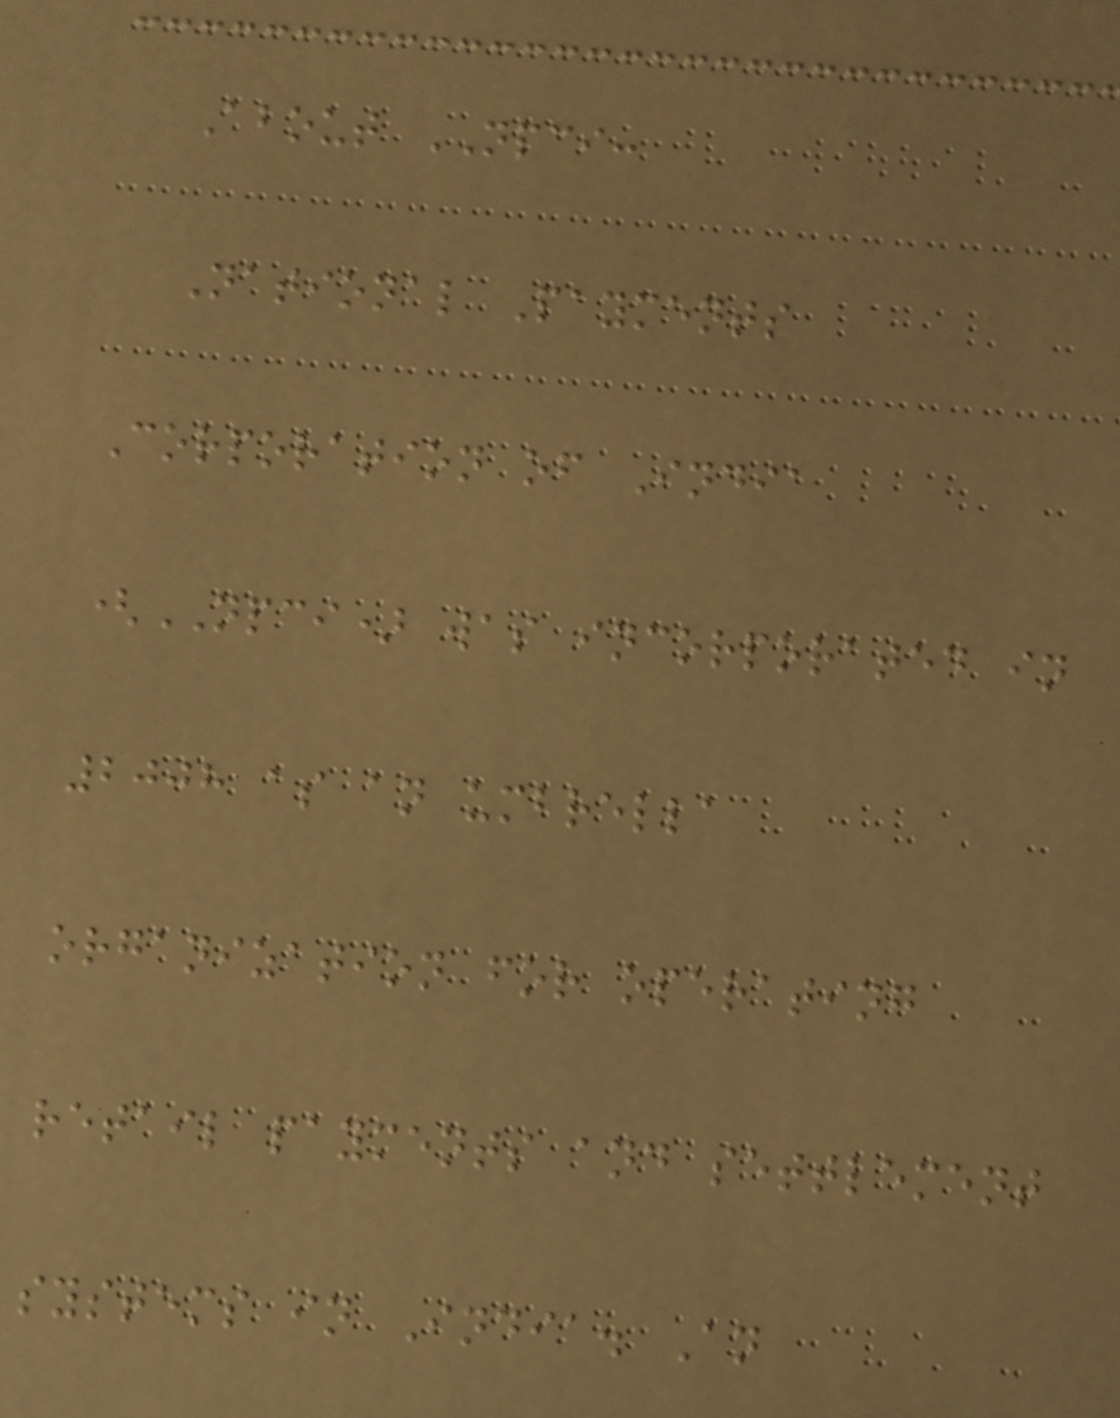About NPCI:
National Payments
Corporation of India
(NPCI) was incorporated in
2008 as an umbrella
organization for operating
retail payments and settlement
systems in India. An
